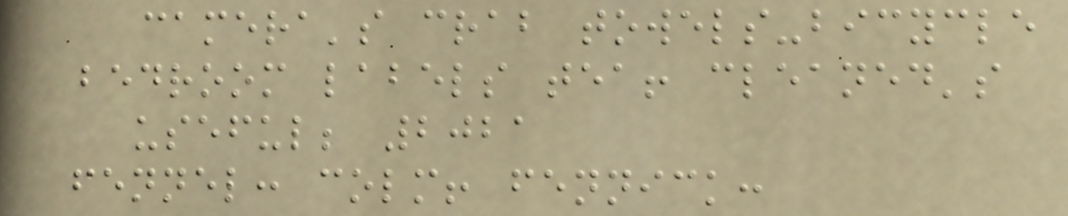camera's crab towels-bicycle
bedroom labels tea! cleaned's
useful; 2021
fennel: colm! fennick:
